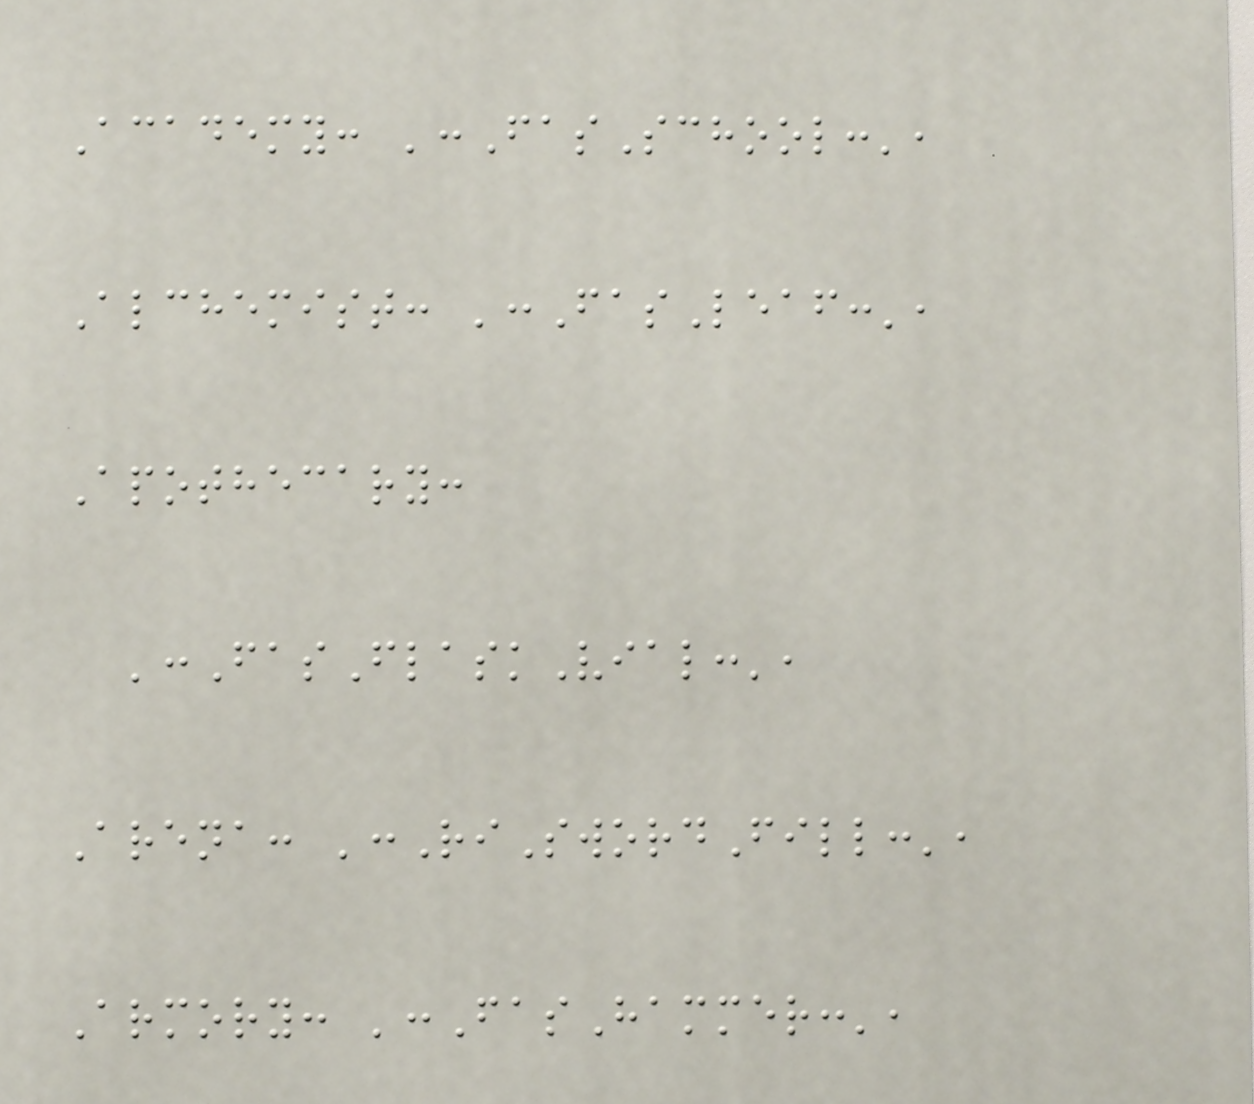Academy: ':FasSchool:',
Alchemist: ':FasLeaf:',
Apothecary:
':FasFlaskVial:',
Arena: ':RiSwordFill:',
Armory: ':FasHammer:',
